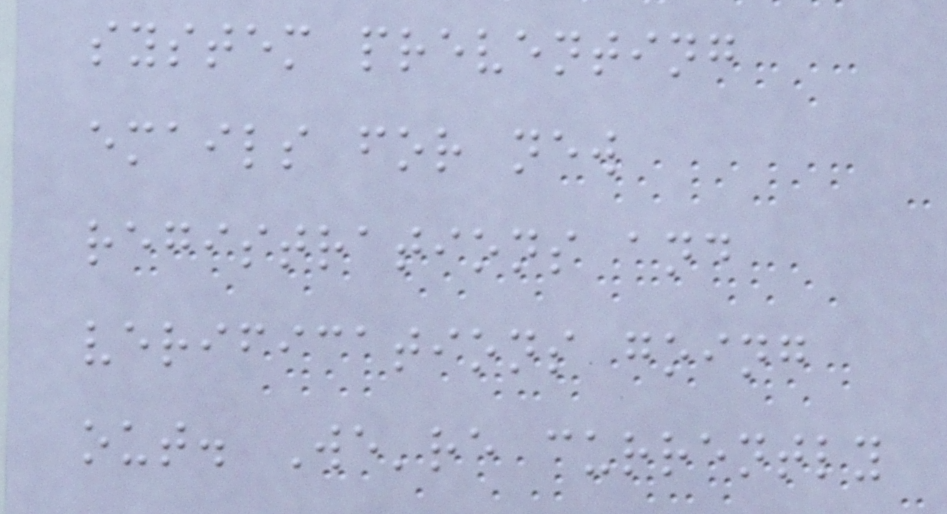system preventing
emails for new
registrations and
verifications going
out. We're currently
